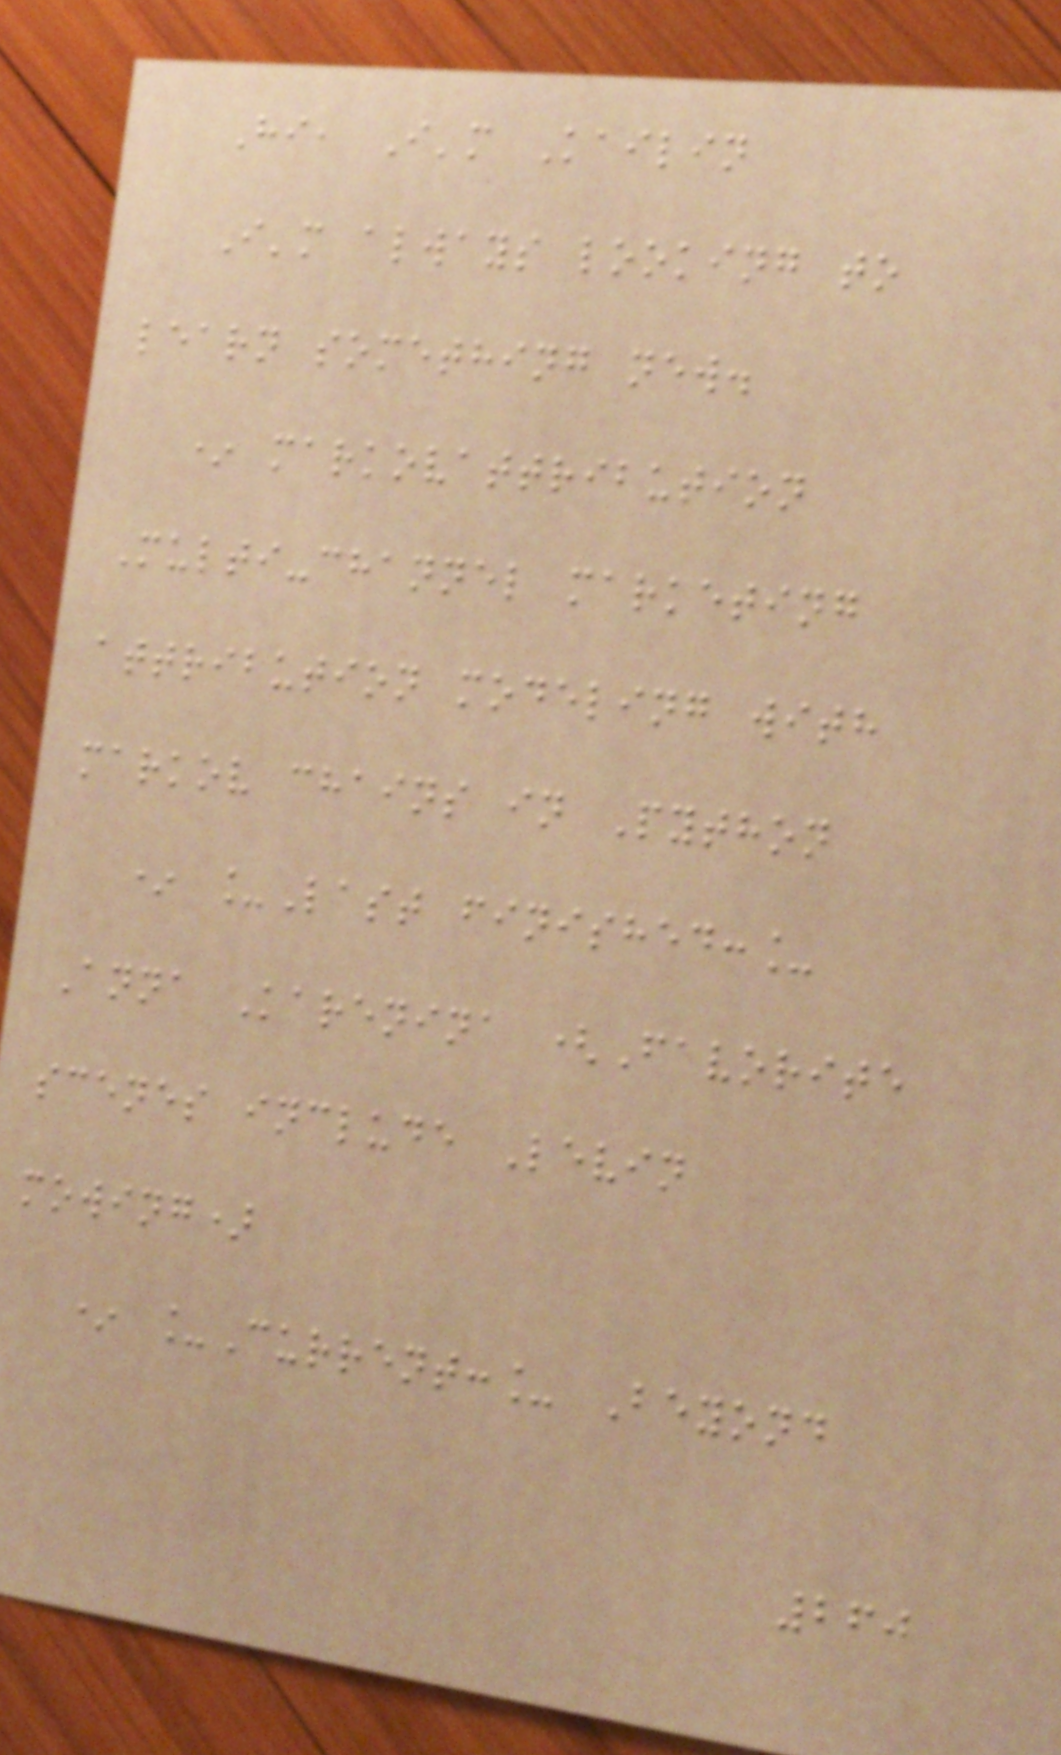Hi, I'm Kailin
I'm always looking to
learn something new.
* markovattribution
Multi-channel marketing
attribution modeling with
markov chains in Python
* _Last finished:_
Anna Karenina (Favorite
scenes include Levin
mowing)
* _Current:_ Beyond
260
